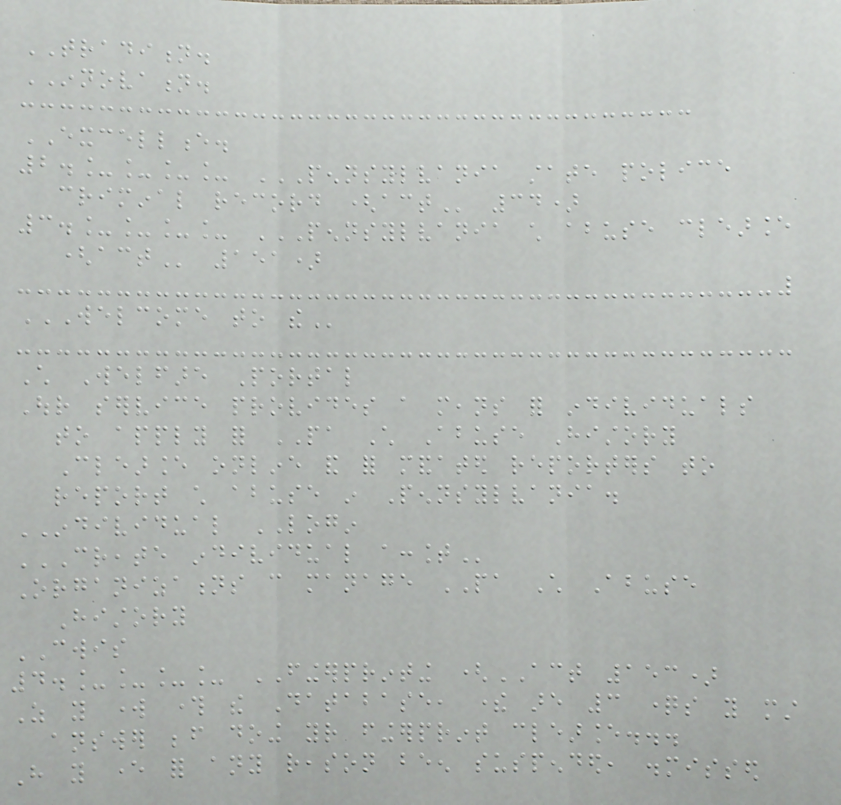TRADITION.
INNOVATION.
EXCELLENCE.
2.____ PENNSYLVANIA STATE POLICE
CRIMINAL RECORD (ACT 34)
3.____ PENNSYLVANIA CHILD ABUSE CLEARANCE
(ACT 151)
WELCOME TO THE
Child Welfare Portal
Our service provides a means for individuals
to apply for PA Child Abuse History
Clearance online and for mandated reporters to
report child abuse in Pennsylvania.
INDIVIDUAL LOGIN
CREATE INDIVIDUAL ACCOUNT
Organizations can manage PA Child Abuse
History
CWIS
4.____ FINGERPRINTING (ACT 153)
As you work through the Database, there are 3 questions you must
answer before doing your fingerprint clearance...
Have you ever for any reason been suspended, dismissed
